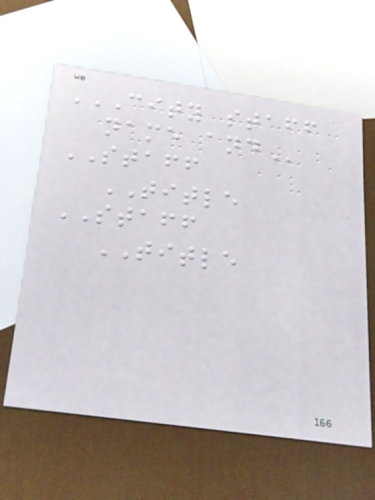CITY STAFF
NAME AND
STAFF
TITLE
STAFF
TITLE
